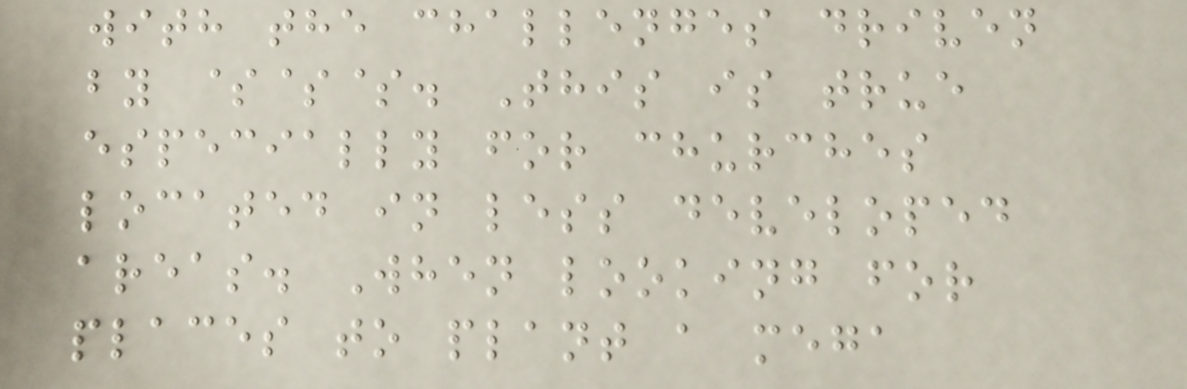with the challenges driven
by $$$. This is true
especially for churches
located in less developed
areas. When looking for
places to plant a mega
